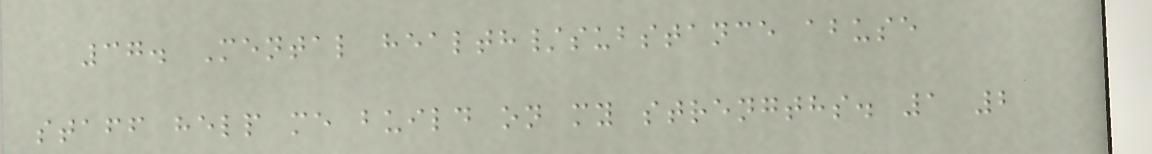37. Mental health/substance abuse
staff help me build on my strengths. 1 2
